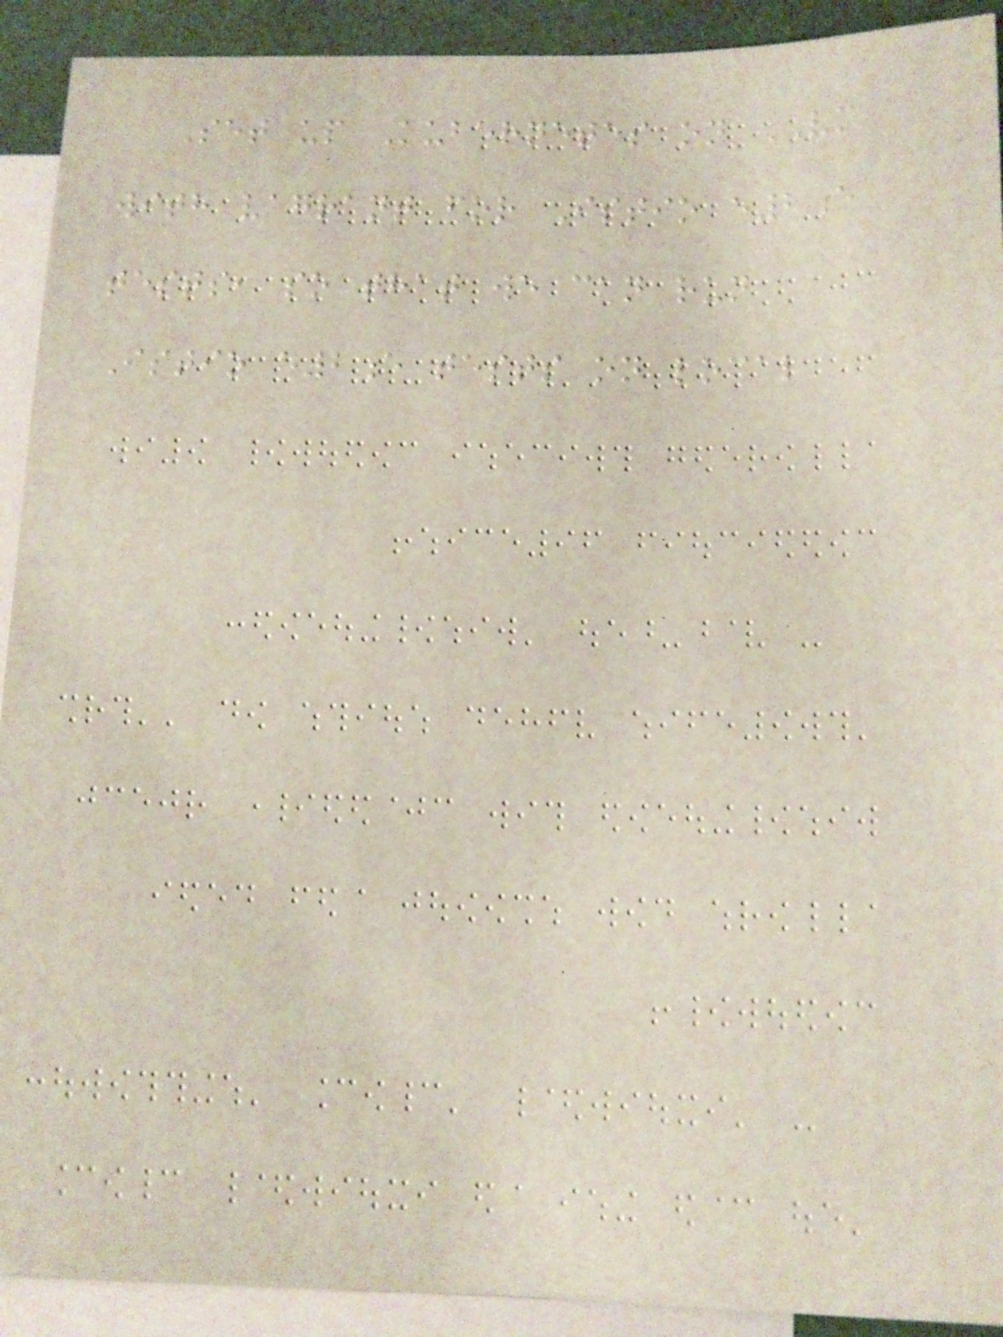Set up Kubernetes on VM
with vagrant for Istio e2e
tests, so that we can run
Istio e2e tests on local
